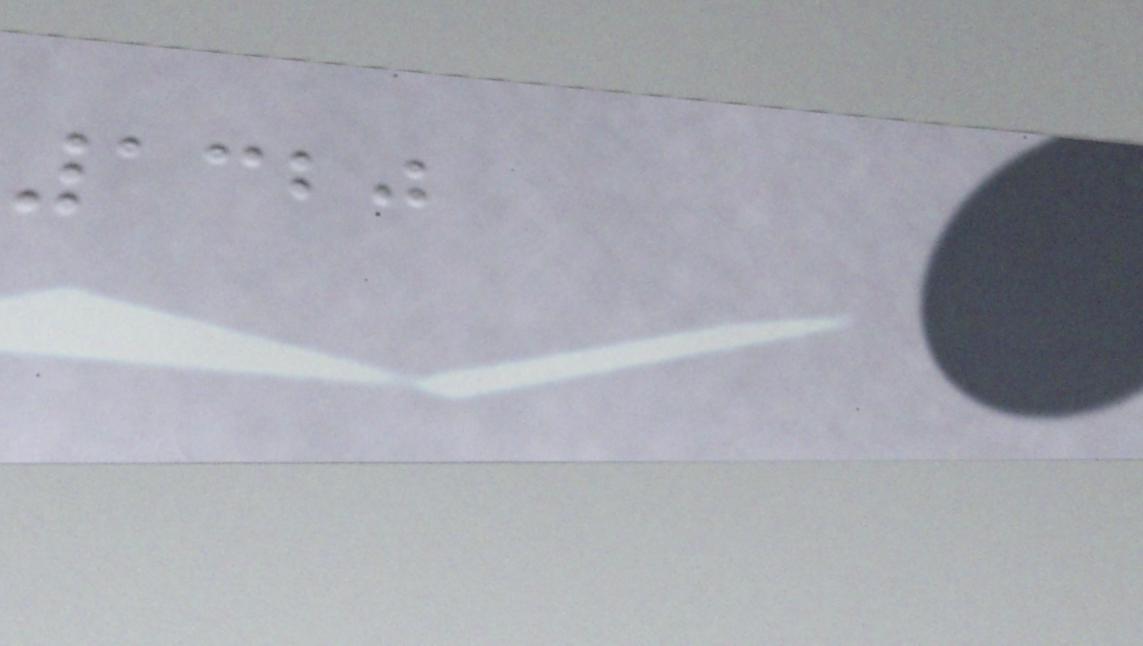1320
